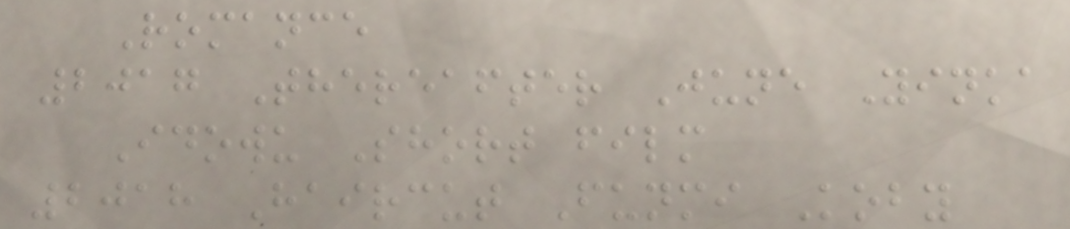Romance
2017 Thereafter June Yinka
Idowu Short film
2018 Haircut Funmi Koby
